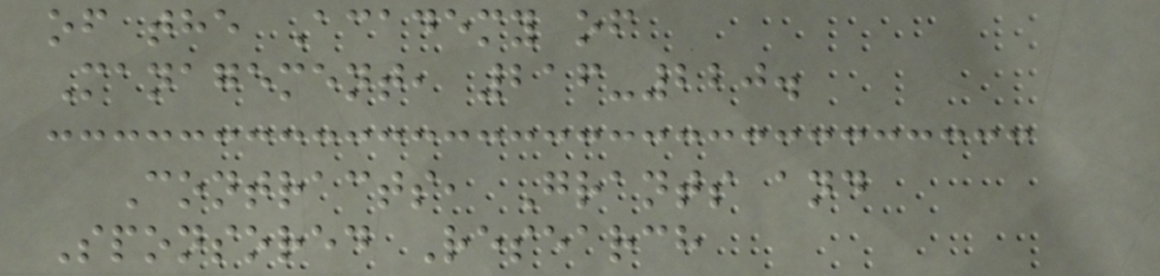of the Academy of
Management, 216-220.
Contracts, Grants and
Sponsored Research
